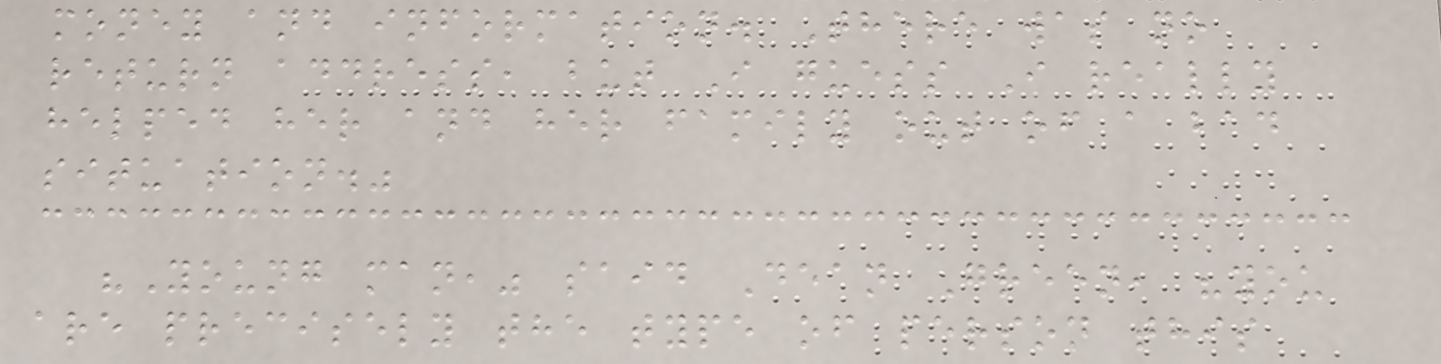money and information. There was no
return address, but I guess I really
helped her and her family out of a bad
situation."
"Young man," said Dean Green, "you
are precisely the type of person this
